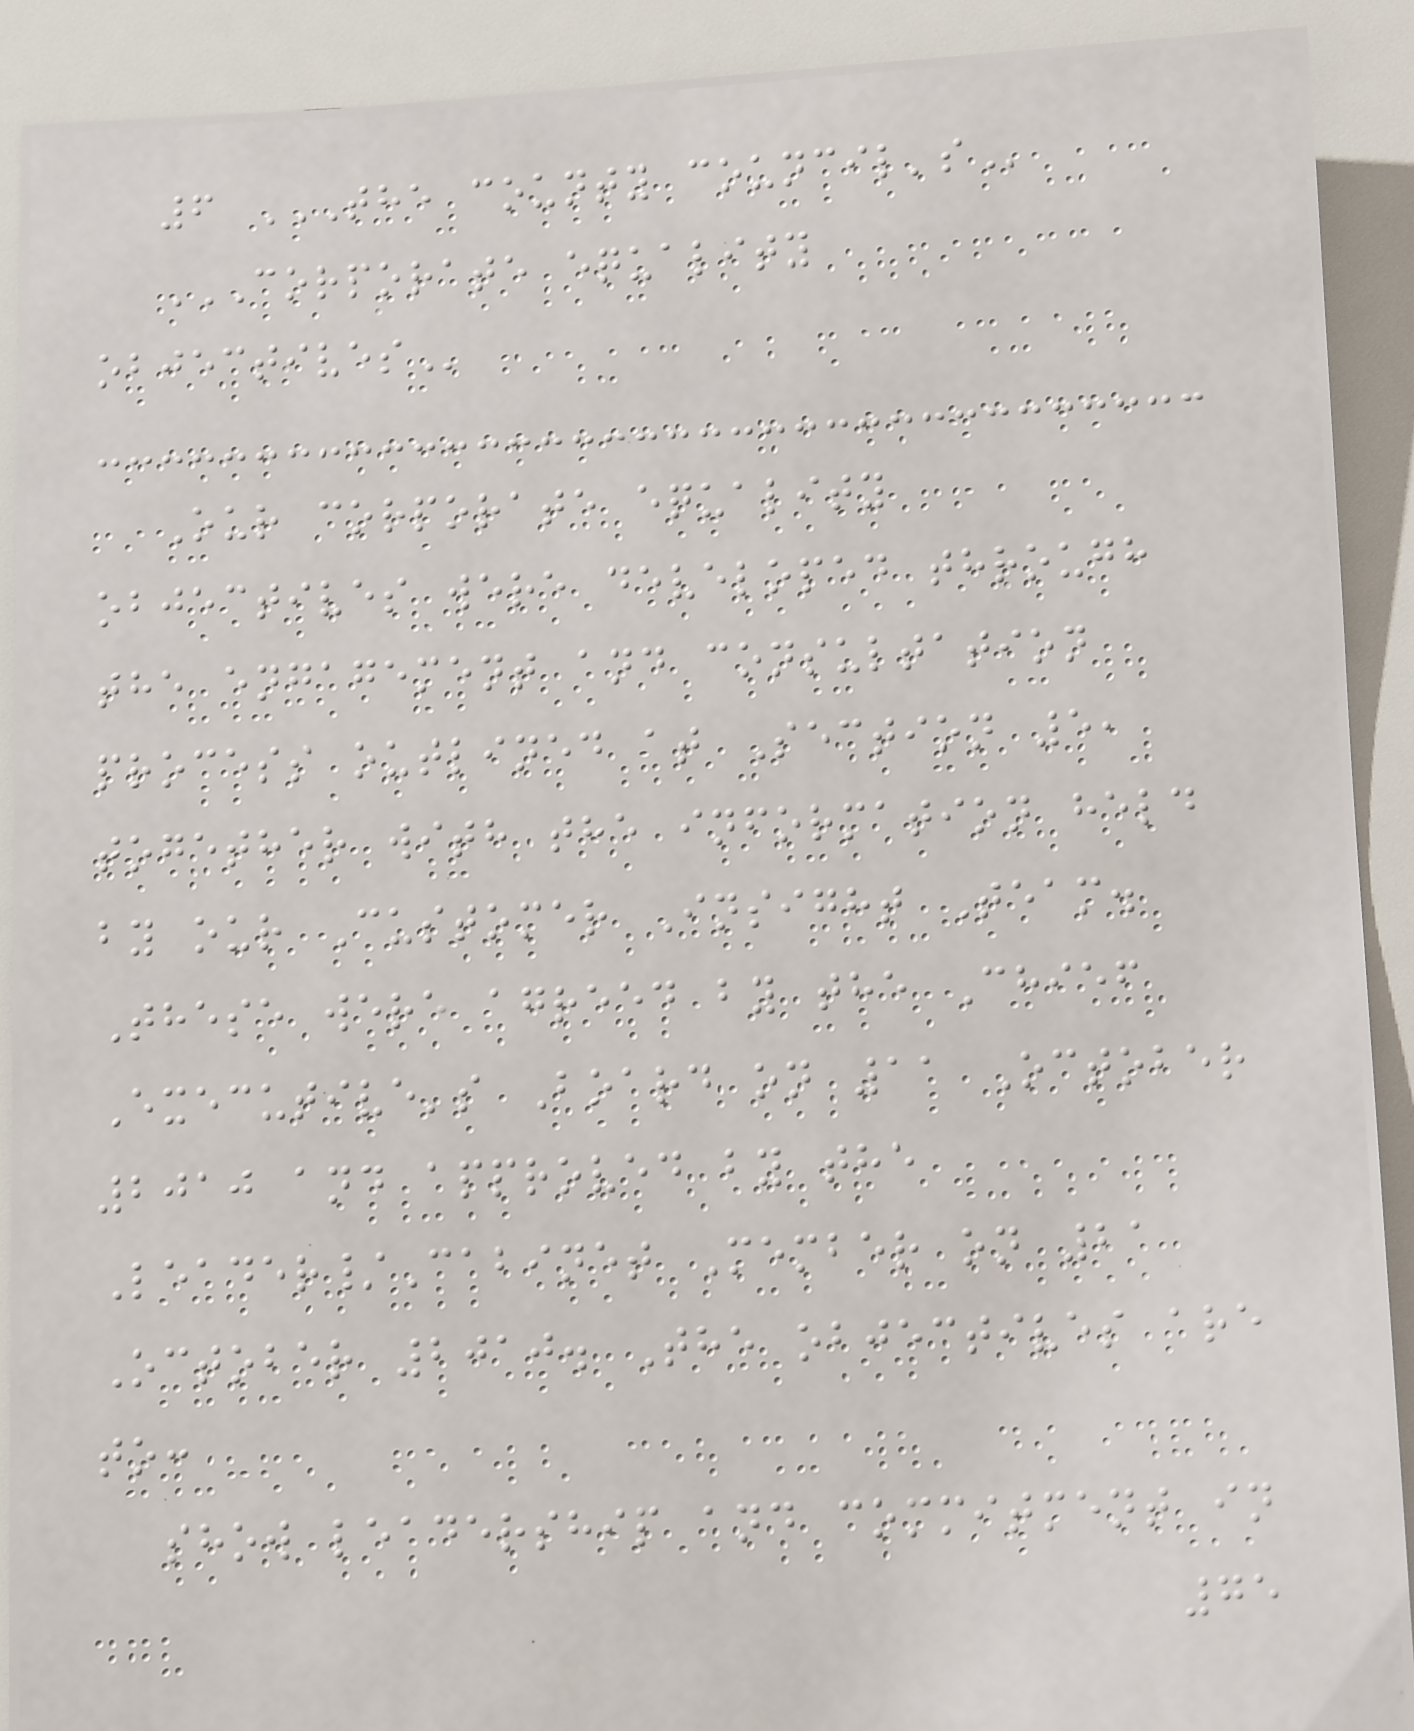6 THE COUNTY COUNCIL'S
CORPORATE EQUALITY
OBJECTIVES
Our corporate equality
objectives were developed through
the engagement and consultation
process outlined at Section 5,
together with the information held
by our Customer Insight Team.
These were agreed by the Chief
Executive's Board on 11 October
2010 and approved by the
Leader/Cabinet Member on 21
October 2010. The objectives are
to:
show leadership and commitment in
75
